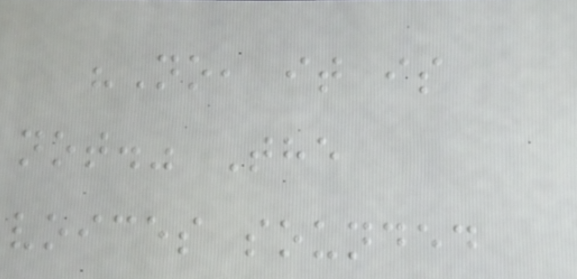"No, it is
not." The
voices sounded
